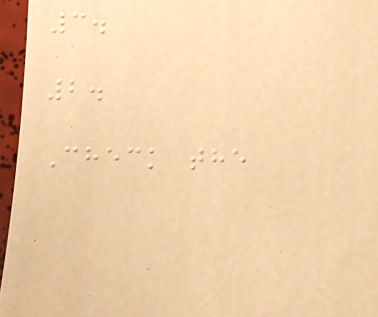3.
2.
Check the
